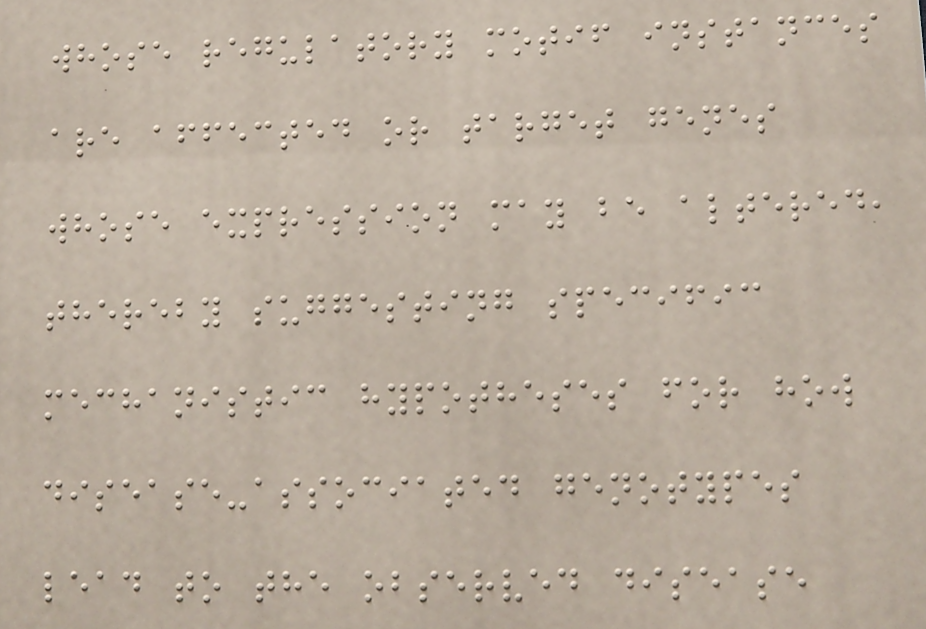whose regulatory motif instances
are affected or target genes
whose expression may be altered,
thereby suggesting specific
mechanistic hypotheses for how
disease-associated genotypes
lead to the observed disease
